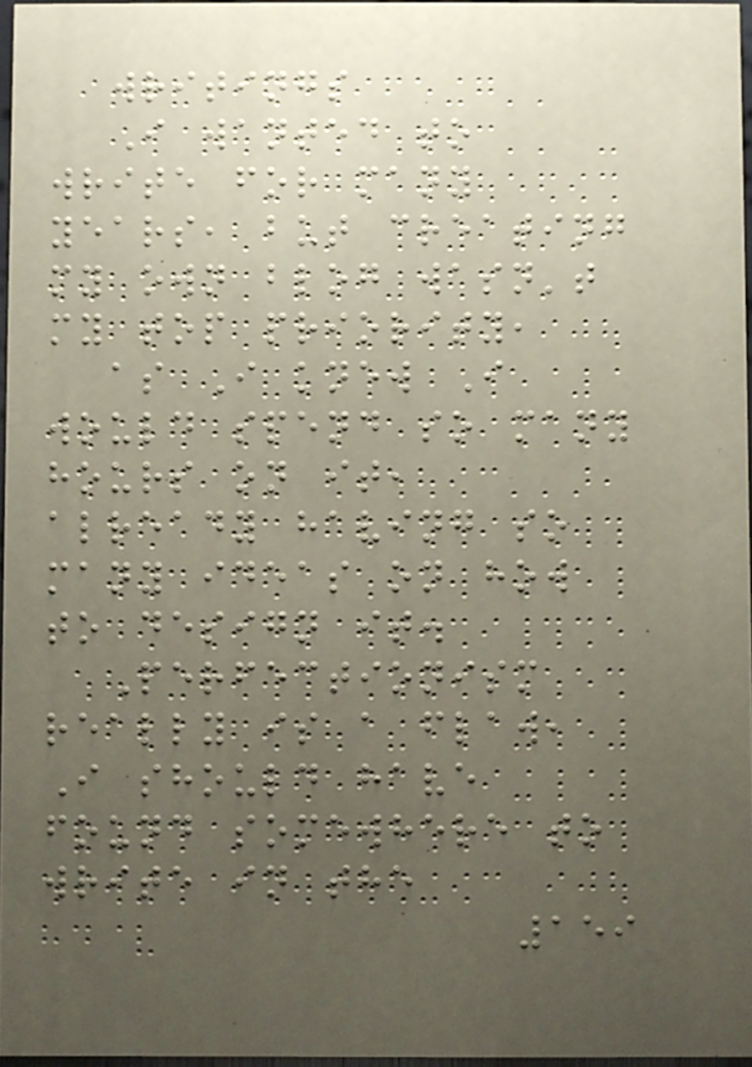writings
I wanted to
write for many
years, but creating
my own blog wasn't
my top priority,
as I knew I
would spend so many
hours on it,
already having so
many ideas on how
to design it.
Perfectionism
really is a flaw,
I should have
found somewhere to
write in the
159
